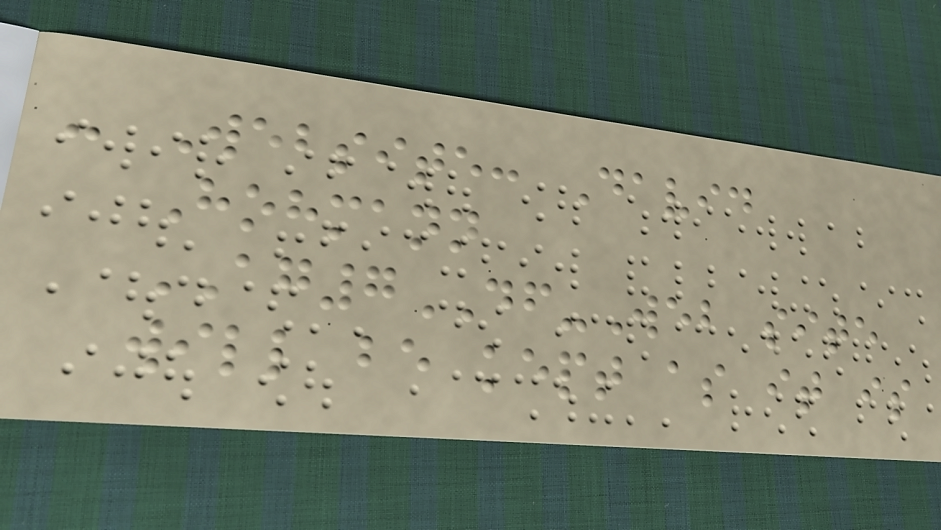- Website: David
Hohmann
AG7DF-Web site
will be kept as it is
